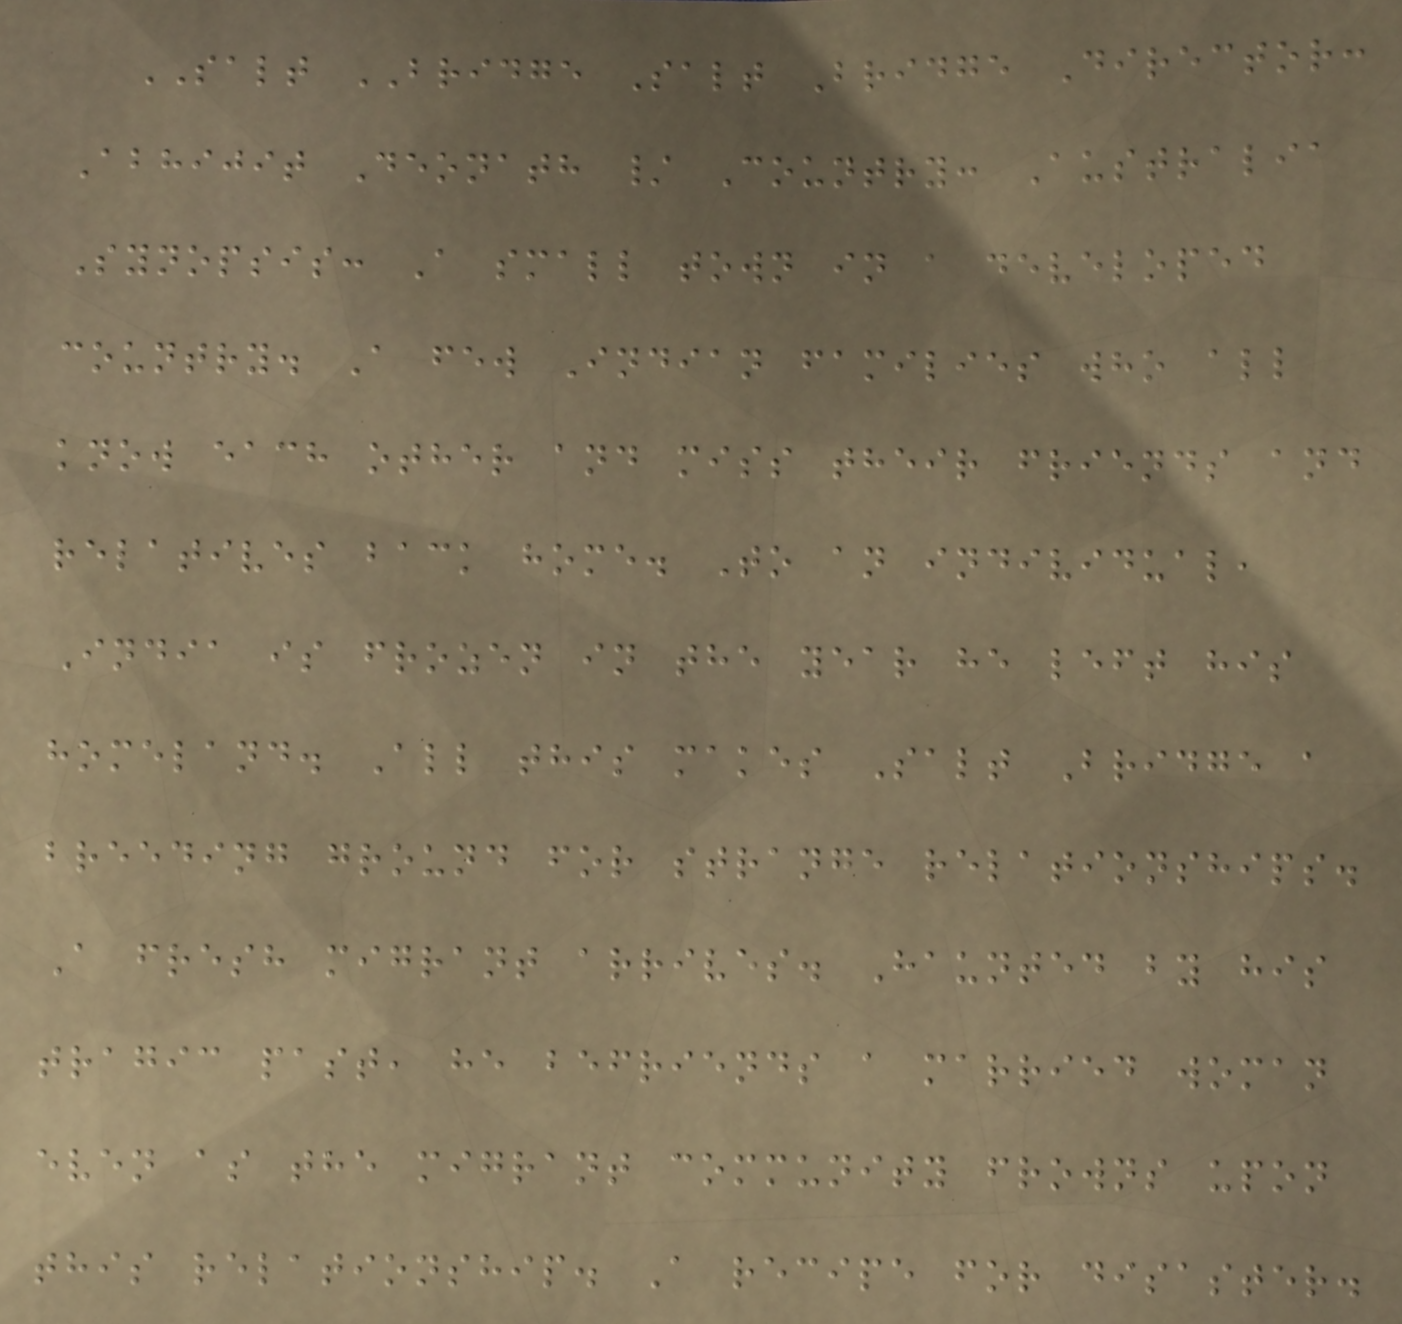SALT BRIDGE Salt Bridge Director:
Abhijit Deonath / Country: Australia
Synopsis: A small town in a developed
country. A few Indian families who all
know each other and miss their friends and
relatives back home. To an individual,
India is frozen in the year he left his
homeland. All this makes Salt Bridge a
breeding ground for strange relationships.
A fresh migrant arrives. Haunted by his
tragic past, he befriends a married woman
even as the migrant community frowns upon
this relationship. A recipe for disaster.
